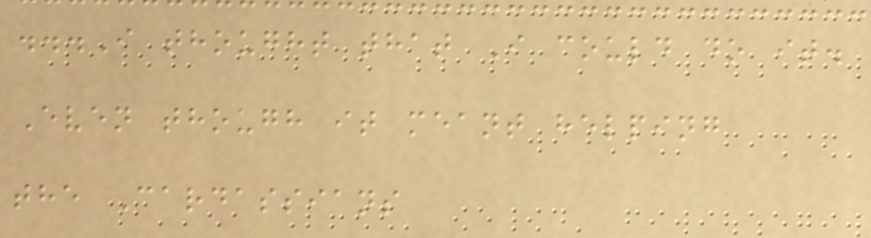...I thought that I could do it.
Even though it meant helping
the Cardassians
